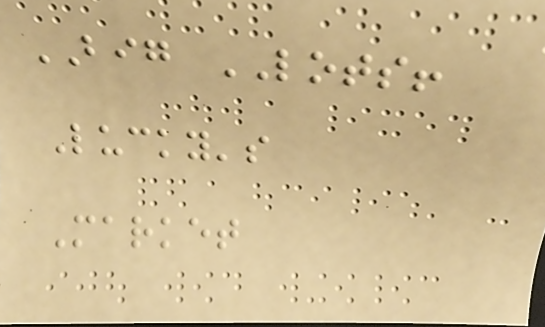BIG LOTS!
Lucky's
Market
